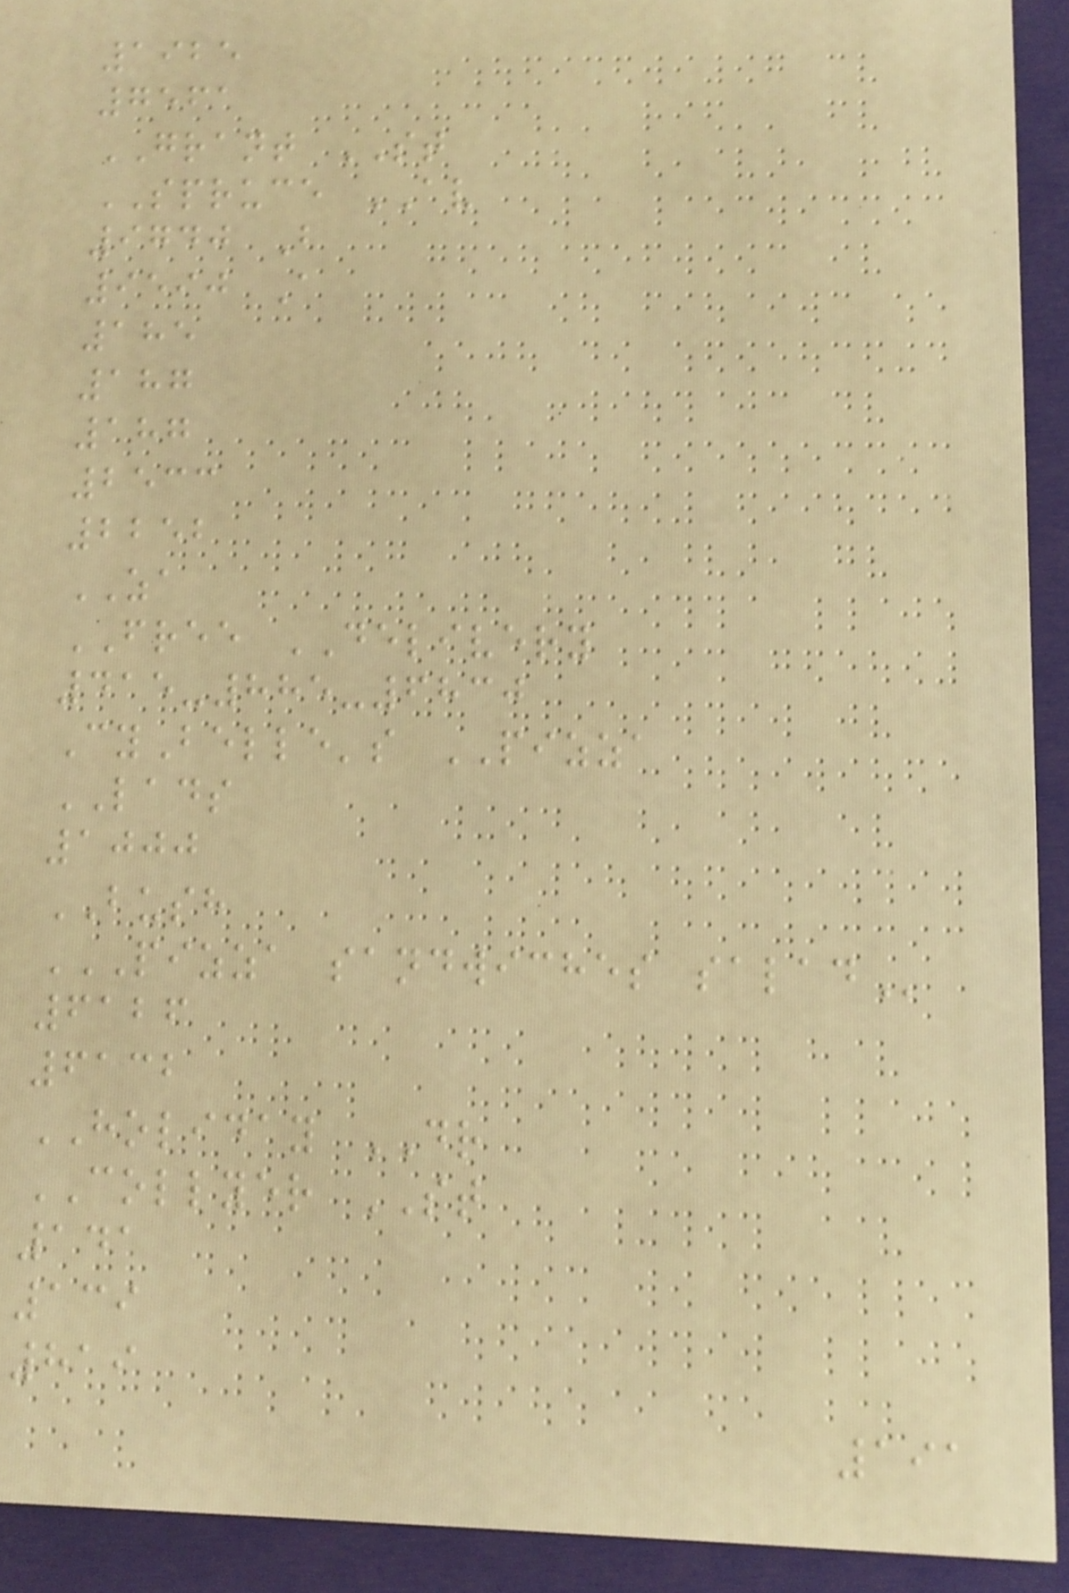1925
7561
GRANT ST
SPRUCE AV
9740 B
9590 A
185
187
187
2533
2252
ZA
FREE DELIVERY
415-885-6830
CyBelle's PIZZA
LADS
1000
BUSH
PIZZA SANDWICHES SALAD
6126
6132
HOLIDAY DR
COLLYER ST
141
139
819
191
